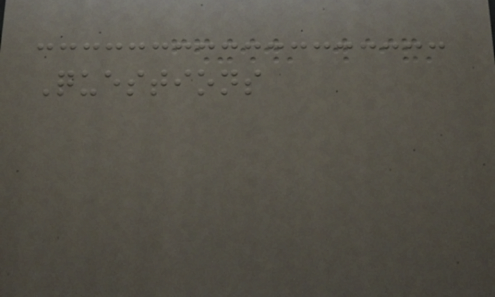Questions
